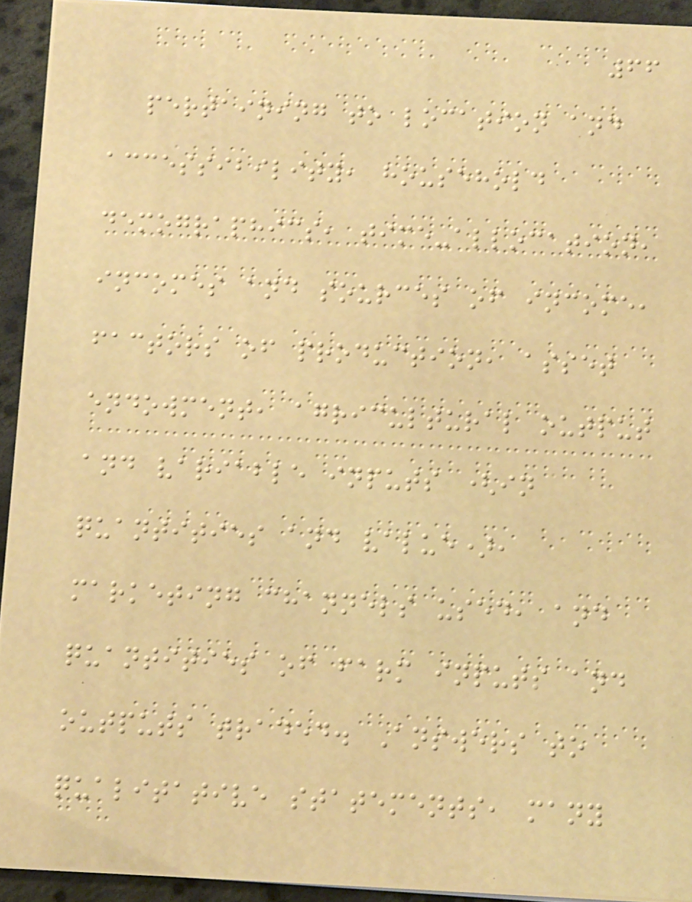66
pertaining to location and
accessibility, household
demographics, time-allocation,
incomes and sources of income,
factors of production, asset
endowment, agricultural output
and variable inputs (in
quantities and value),
marketing channels used, and
quantities of farm inputs and
outputs traded. Answers to
qualitative statements, many
